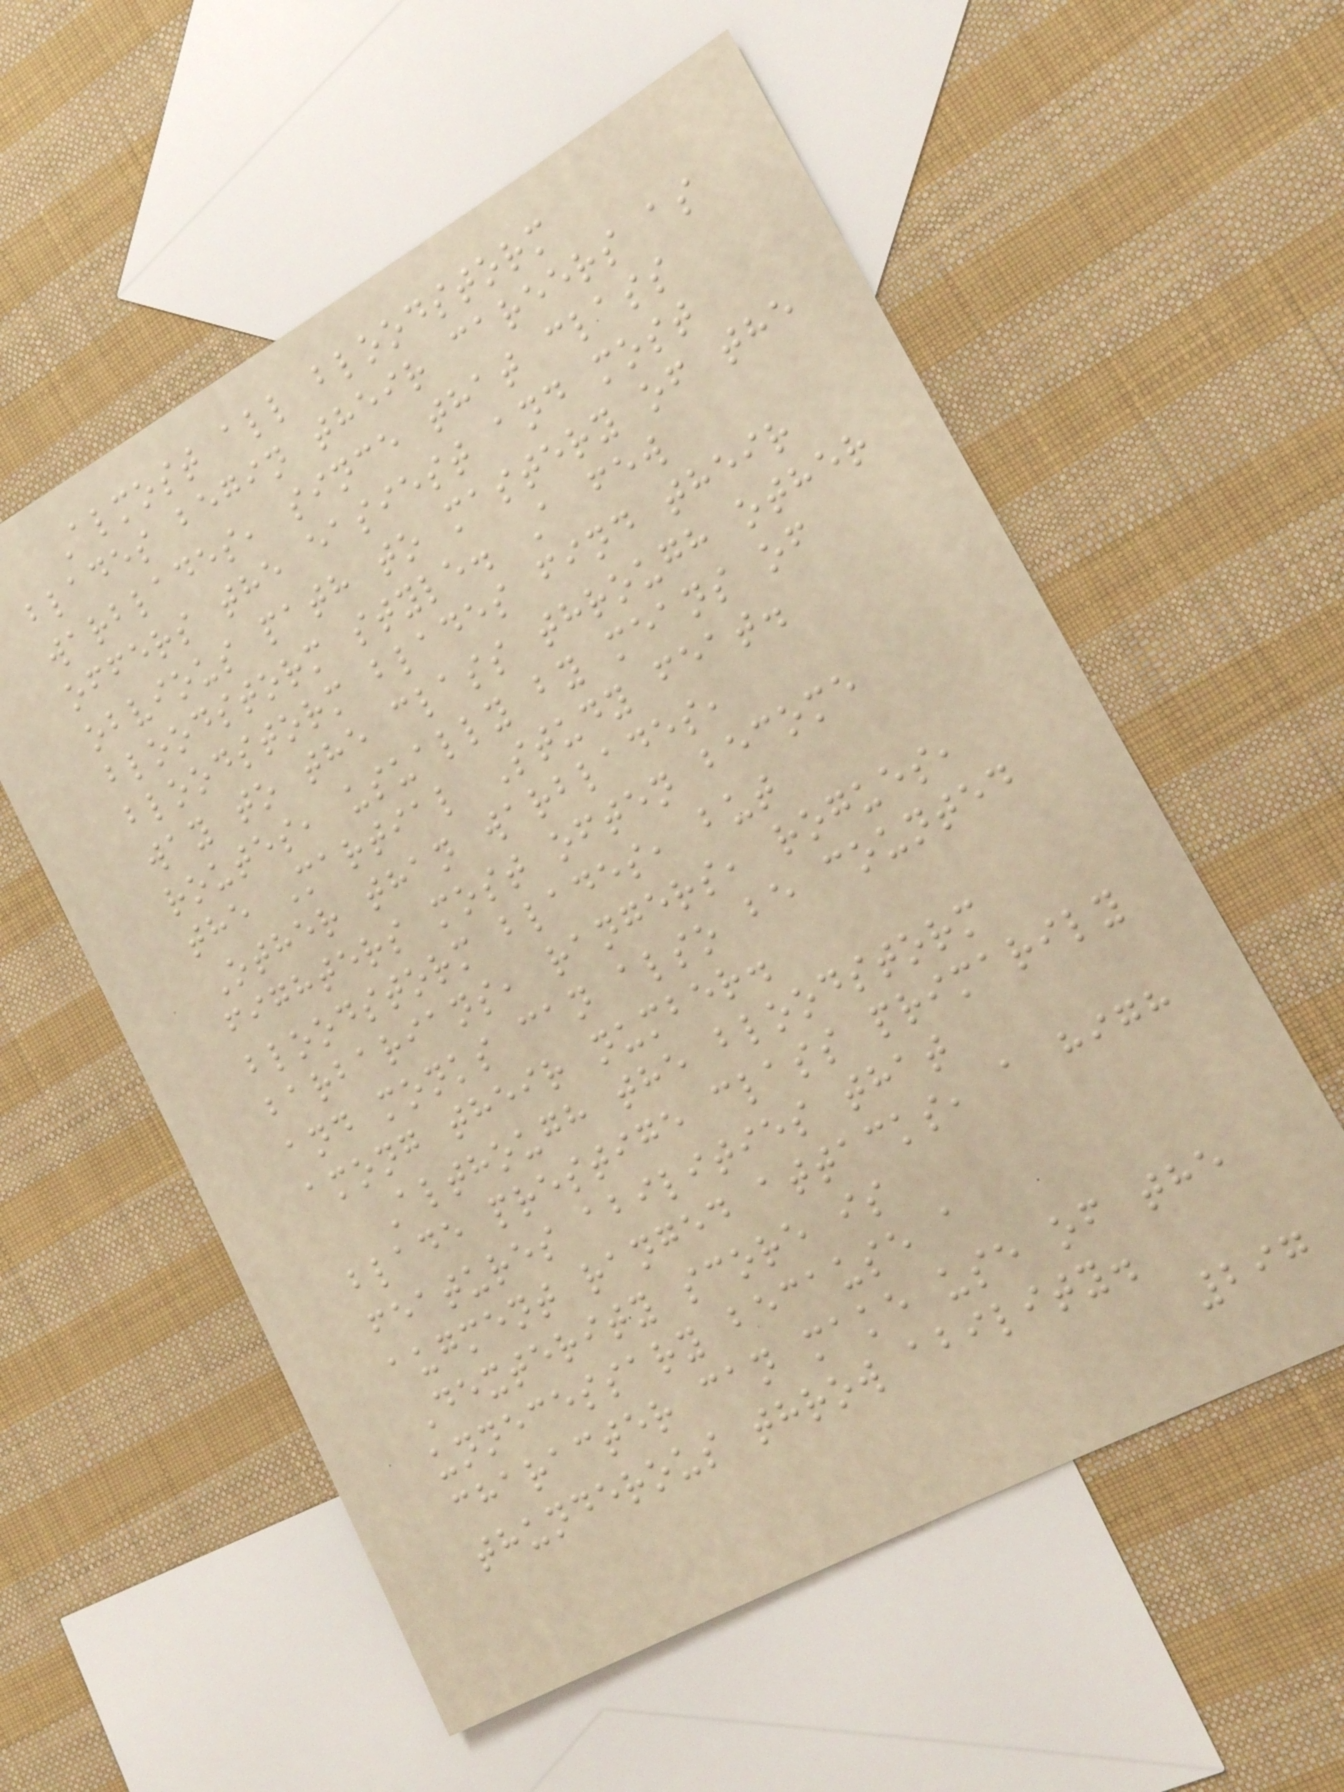Almost all bloodstorm
blades begin their careers as
warblades, since that class
offers the easiest and most
obvious path to mastery of the
bloodstorm style. A few
bloodstorm blades find their
way to the class through other
routes, usually by means of
the Martial Study feat.
Other than warblades,
fighters most often become
bloodstorm blades, but
barbarians, rangers, rogues,
and monks can also be counted
among their number.
Although the bloodstorm
blade prestige class primarily
features abilities that
augment ranged attacks, a high
Dexterity score is
unnecessary because a
character can make use of the
thunderous throw ability.
297
